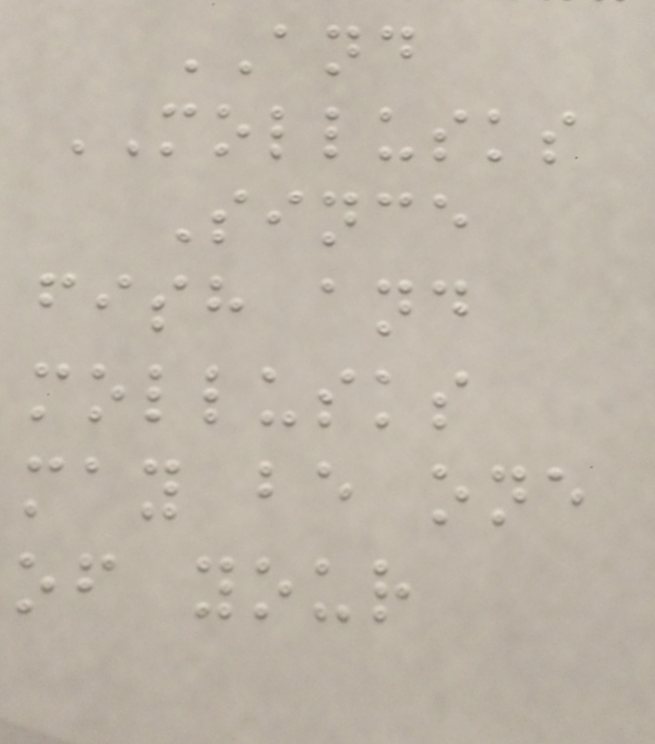AND
MOLLUSKS
Since
fish and
mollusks
may be one
of your
